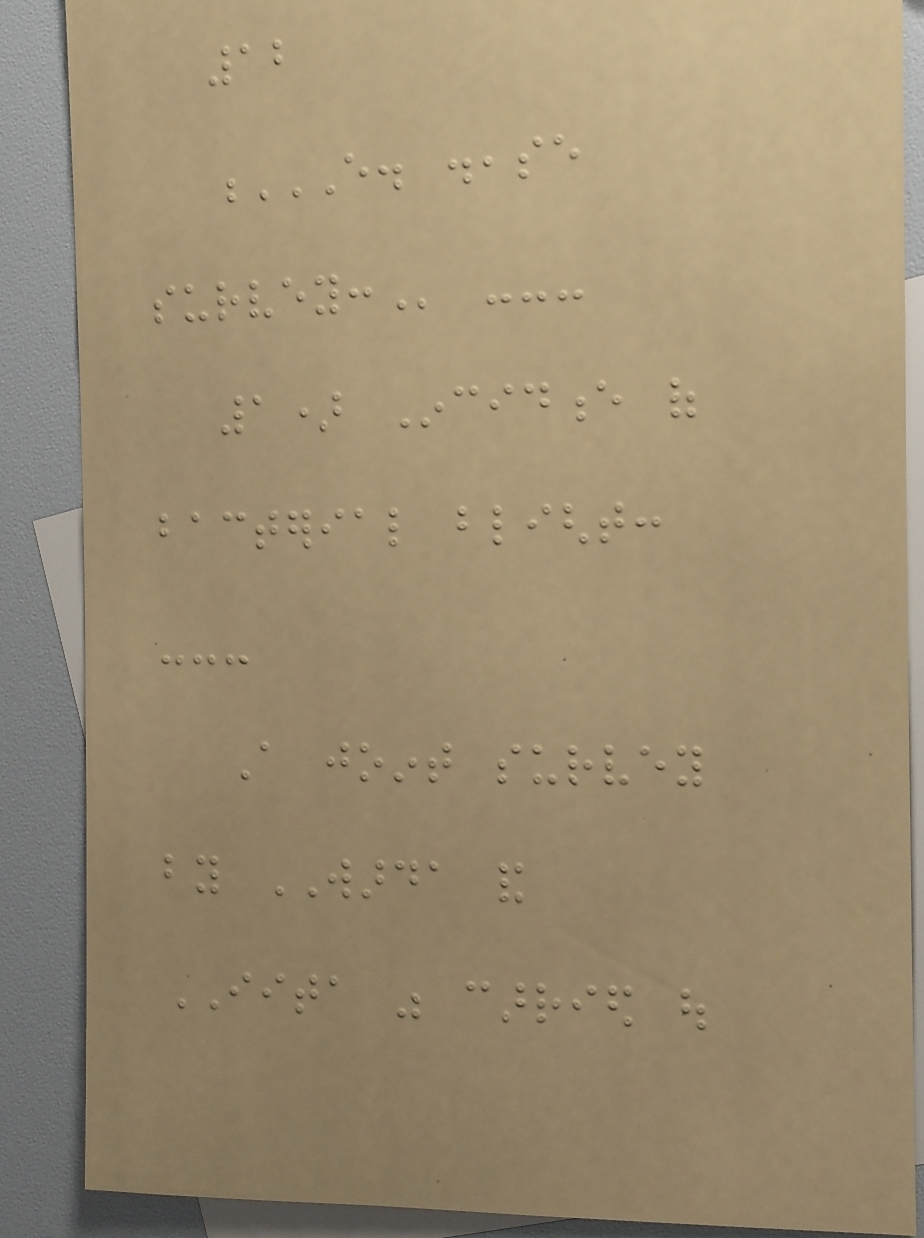12
E. DISEASE
SURVEY: ---
1) Incidence of
bacterial blight:
---
A joint survey
by WARDA and
IITA was carried out
